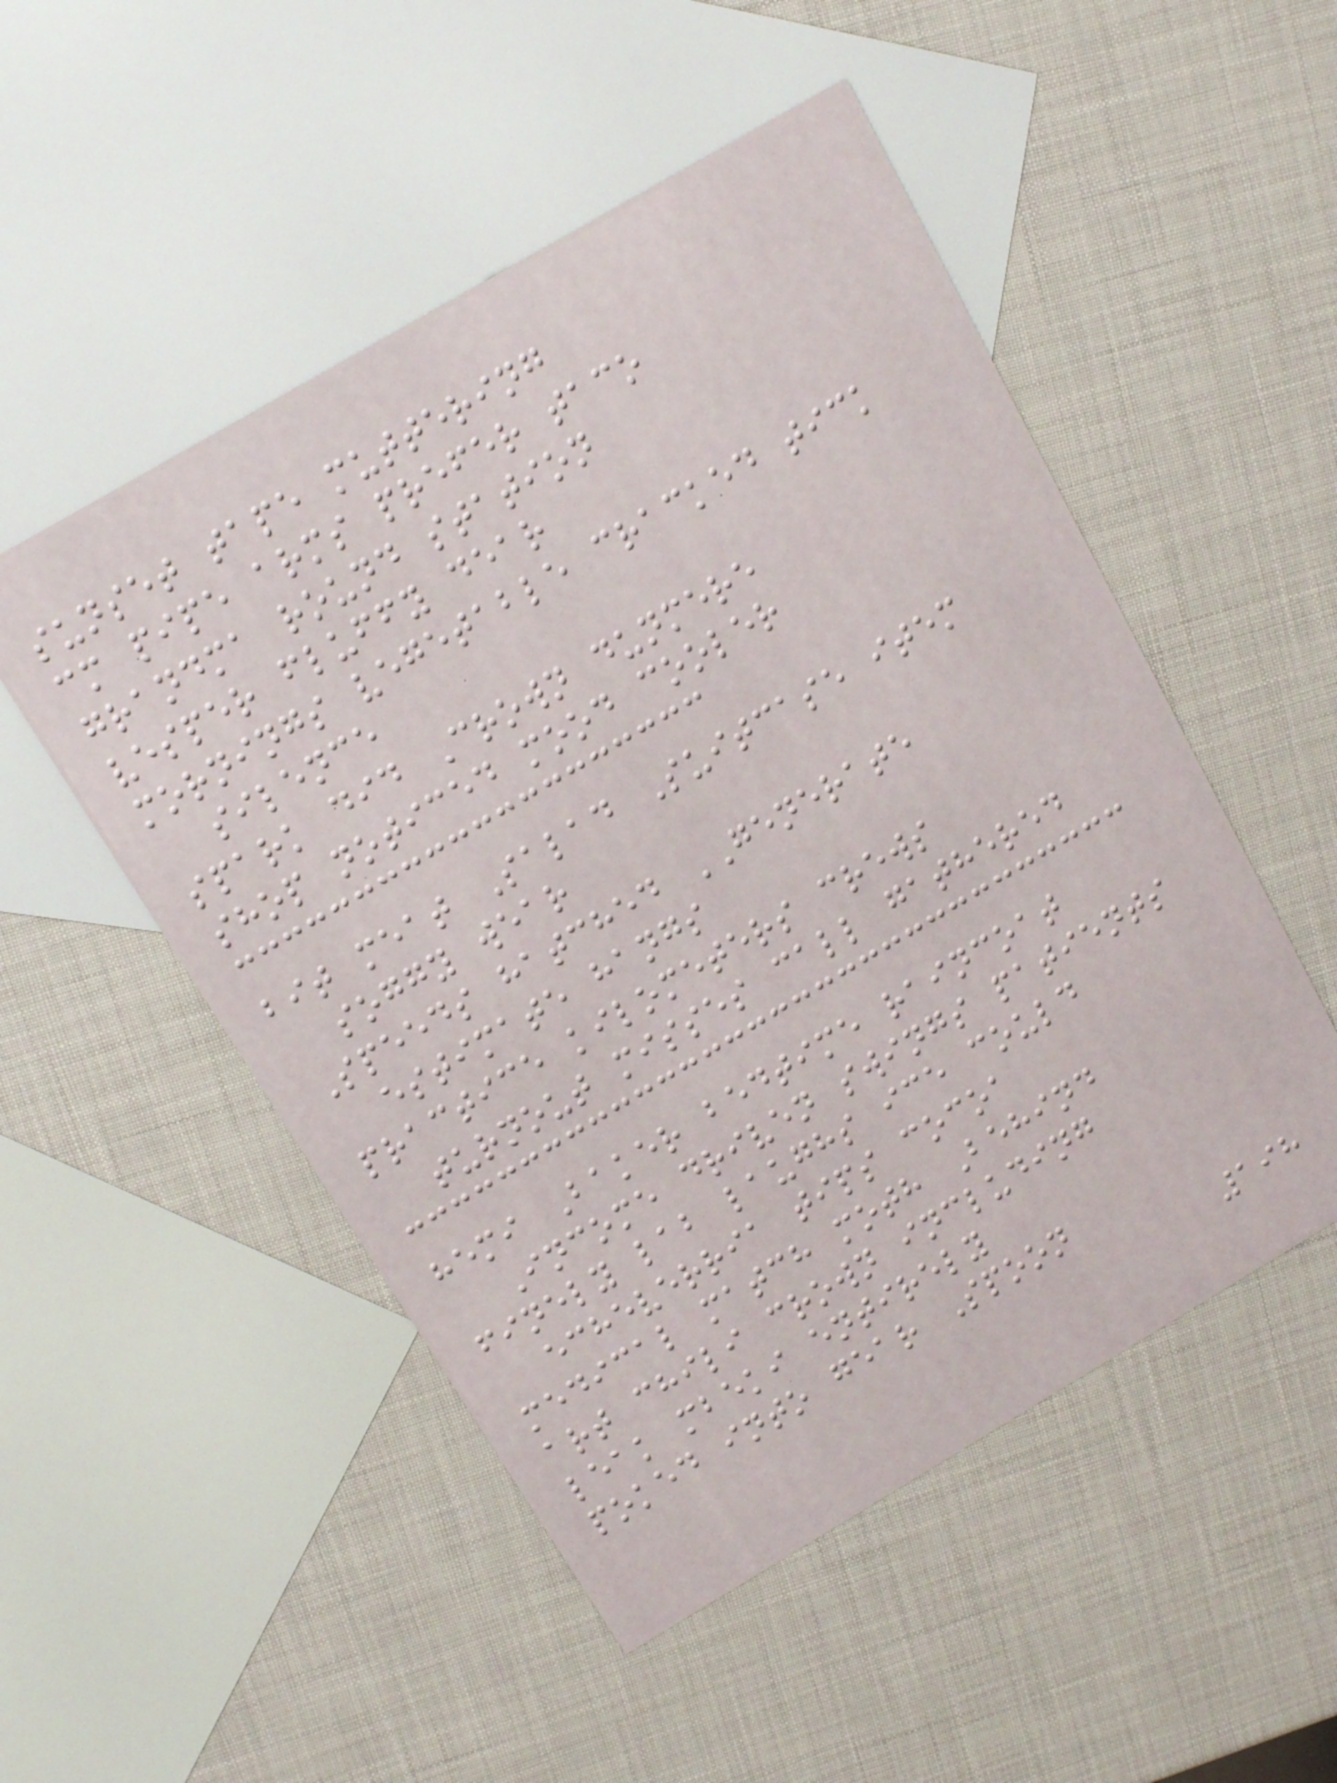sunset tape muttering
cm pipe arms prefer taco
grandma round station
vesper fluffy dear
mornings vegetable cracked tick
silence
spark did Crown dunmere
shop noticed mood cooler
bit meat Salad Suitcase item
soggy wear
Speeds hatched GENERATE
estimate hangs
practice kilometers crews
turnout misses call gathered
hemi Baker bedtime raincoat
Income driven swings patients
finely lab laughs ice could
echeverria tips cocoa
medical match moth Behind
art chili crown including
leak mbeki entirely
poked into gear Spoon
198
